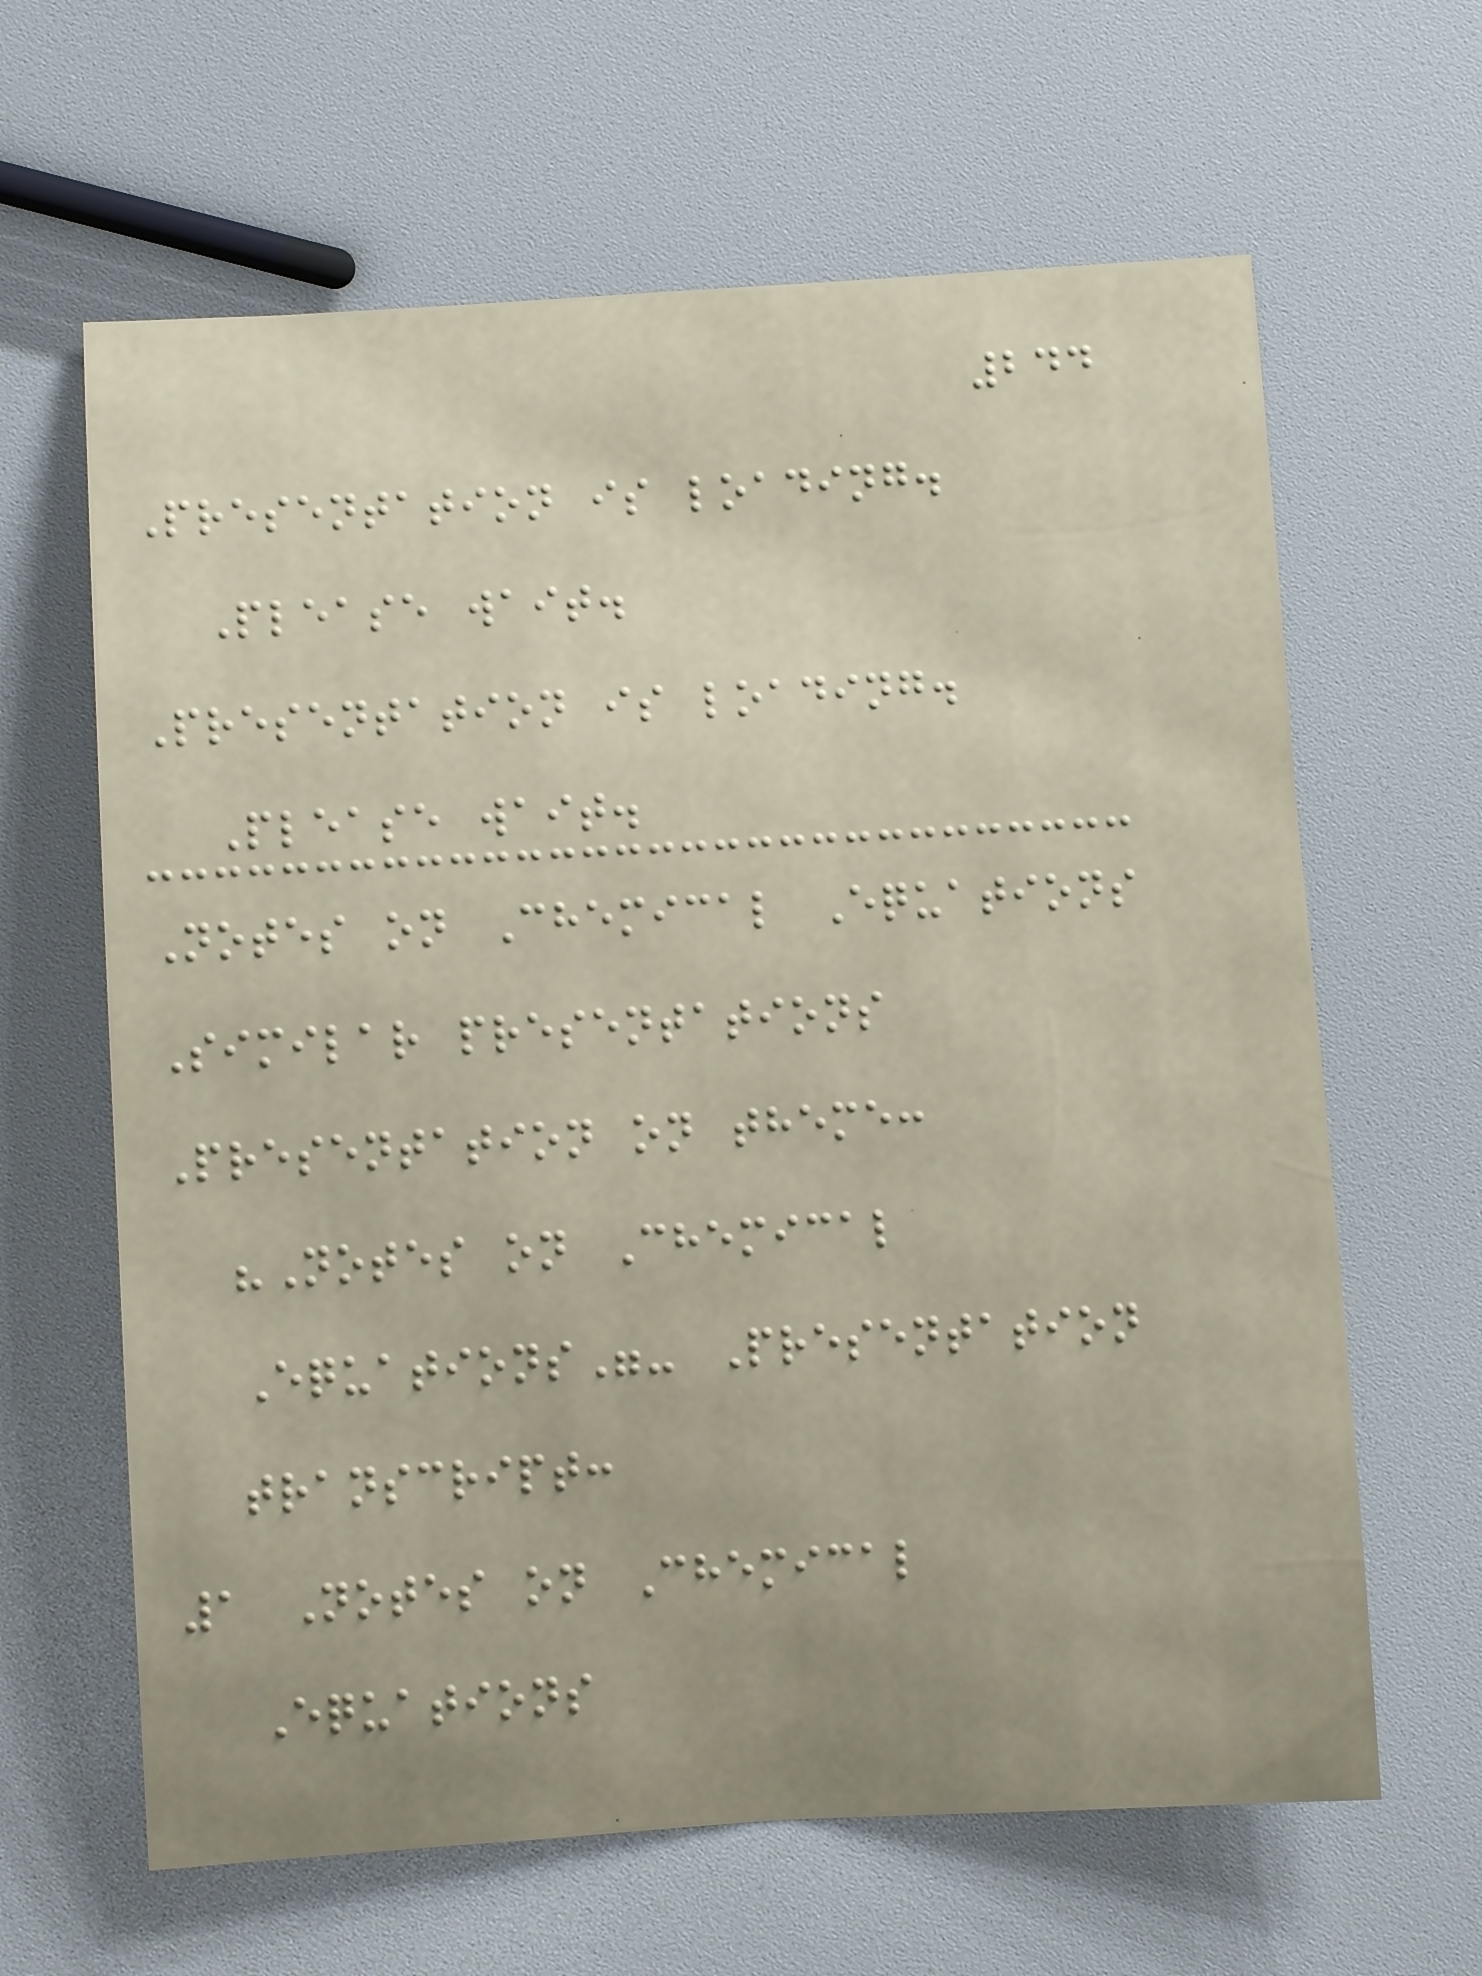244
Presentation is loading.
Please wait.
Presentation is loading.
Please wait.
Notes on Chemical Equations
Similar presentations
Presentation on theme:
"Notes on Chemical
Equations"- Presentation
transcript:
1 Notes on Chemical
Equations
